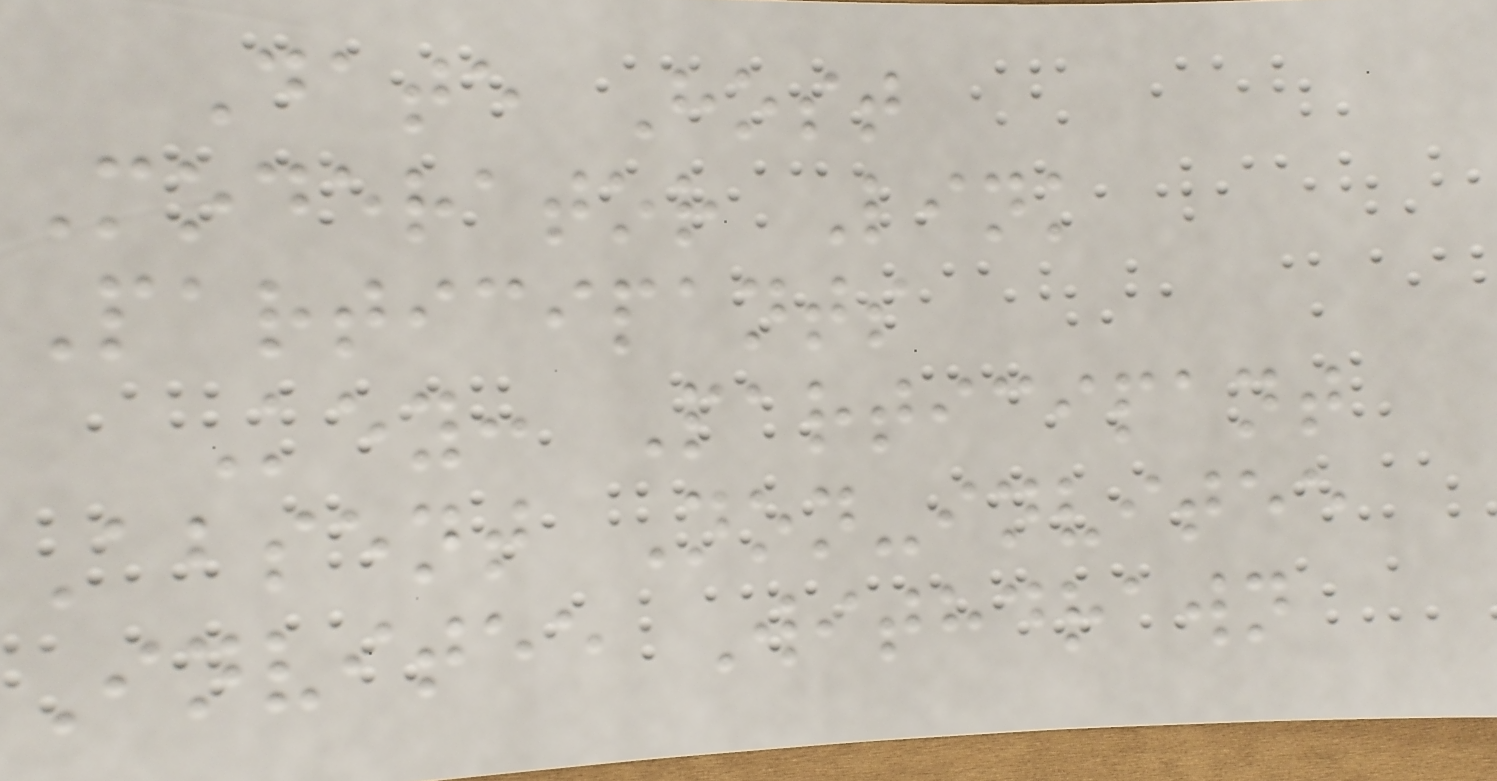Date Host
Moderator Link
Participants
Key: Participant
Absent Non-invitee
Invitee Withdrawn
